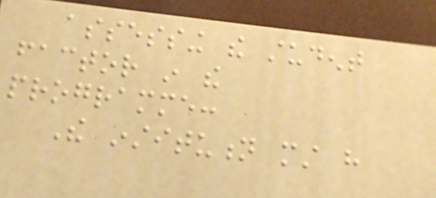assessing the student
factor in the
programme:
The institution must have
